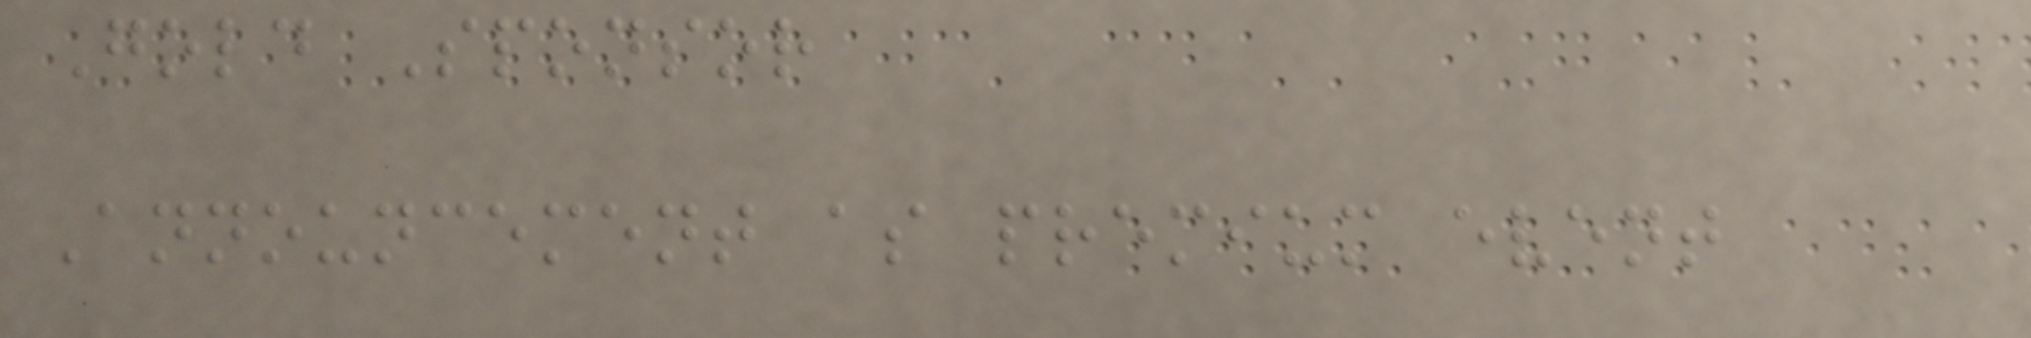Gold Sponsor
Announcement as premium event
